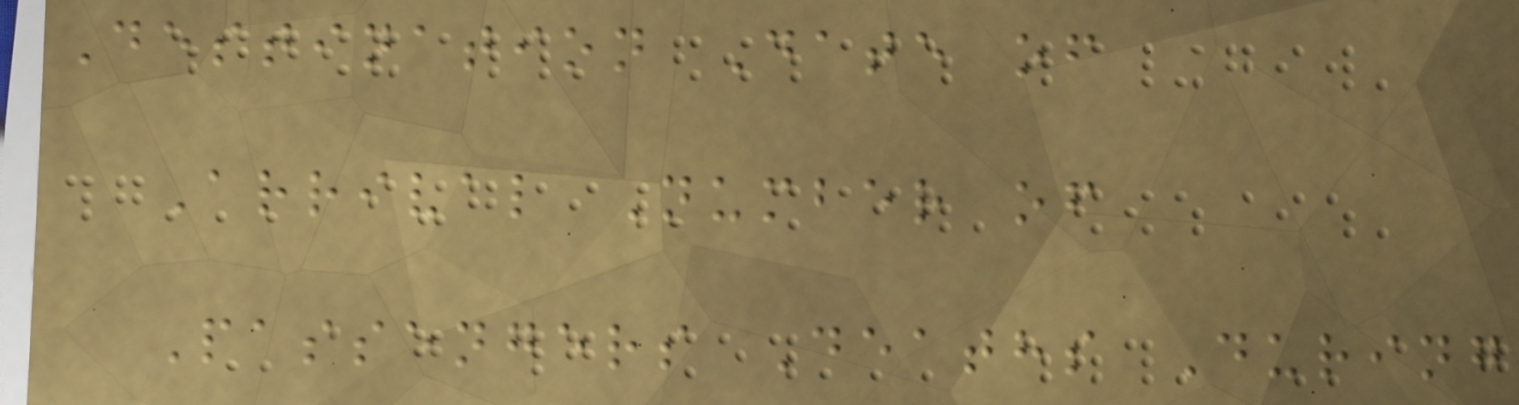Destination Date of
Arrival Number of
Passengers Deaths During
